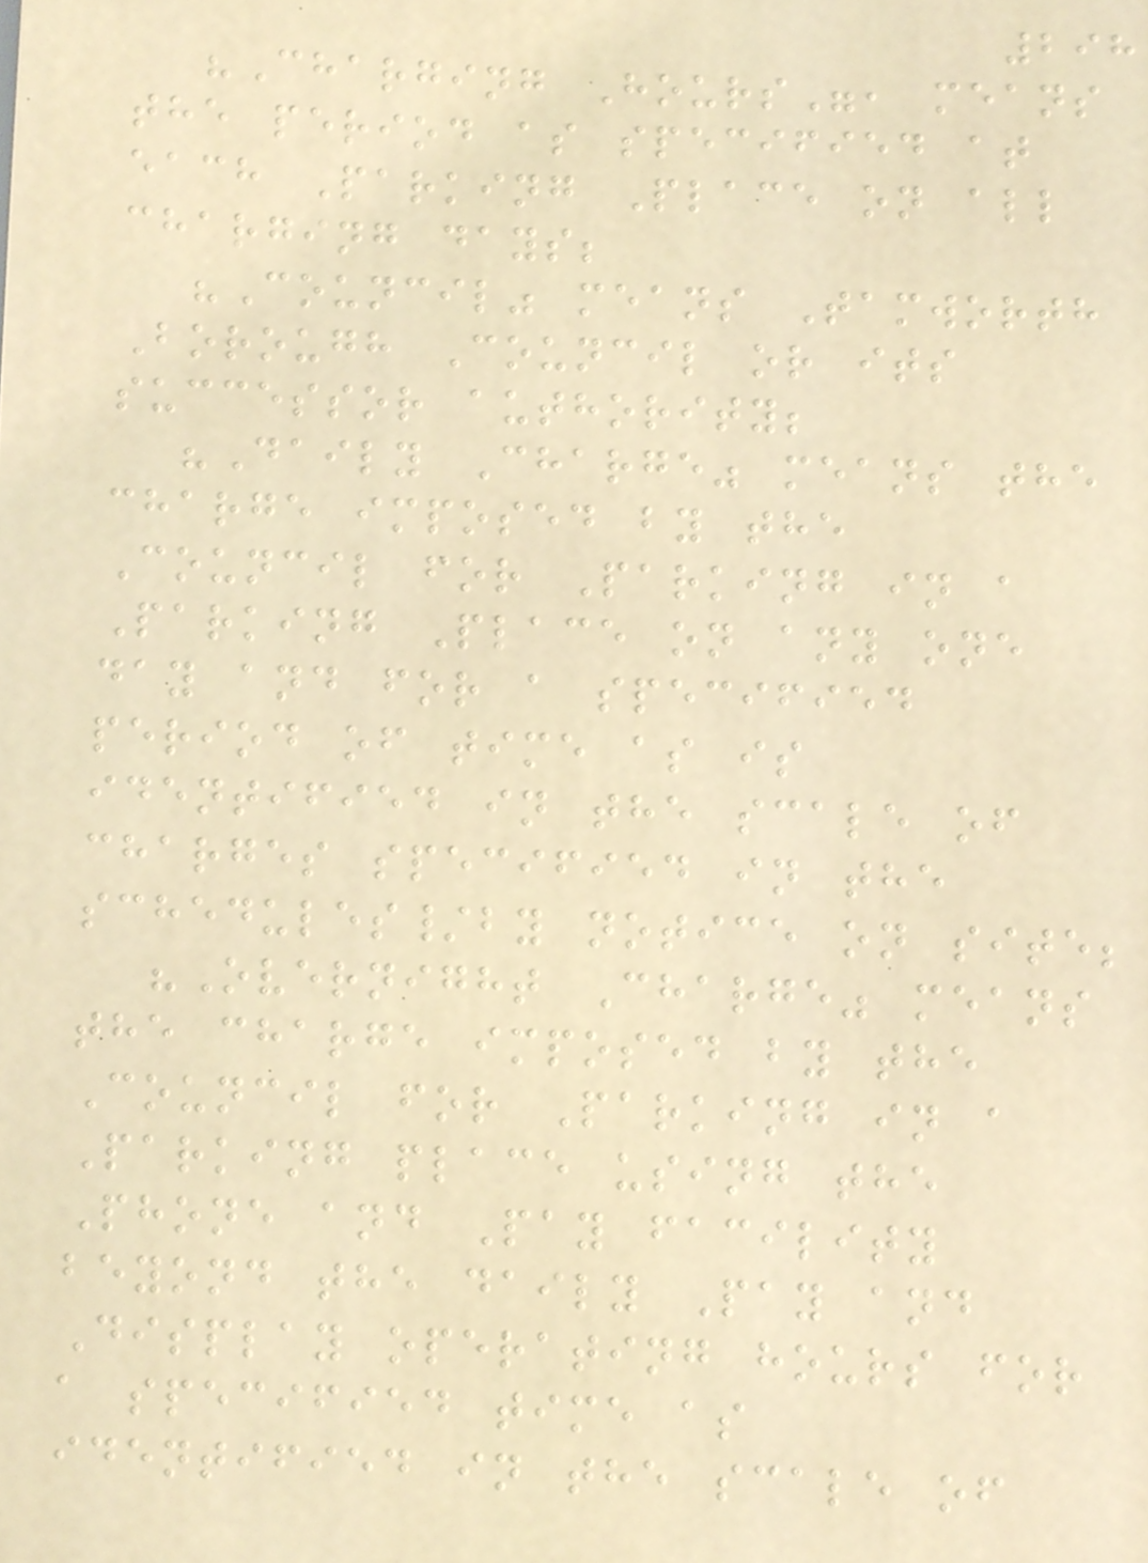298
"Charging Hours", means
the period as specified at
each Parking Place on all
charging days;
"Council" means Tamworth
Borough Council or its
successor authority;
"Daily Charge" means the
charge imposed by the
Council for Parking in a
Parking Place on any one
day and for a specified
period of time as is
identified in the scale of
charges specified in the
schedules/by notice on site;
"Overnight Charge" means
the charge imposed by the
Council for Parking in a
Parking place using the
Phone and Pay facility
beyond the daily Pay and
Display operating hours for
a specified time as
identified in the scale of
